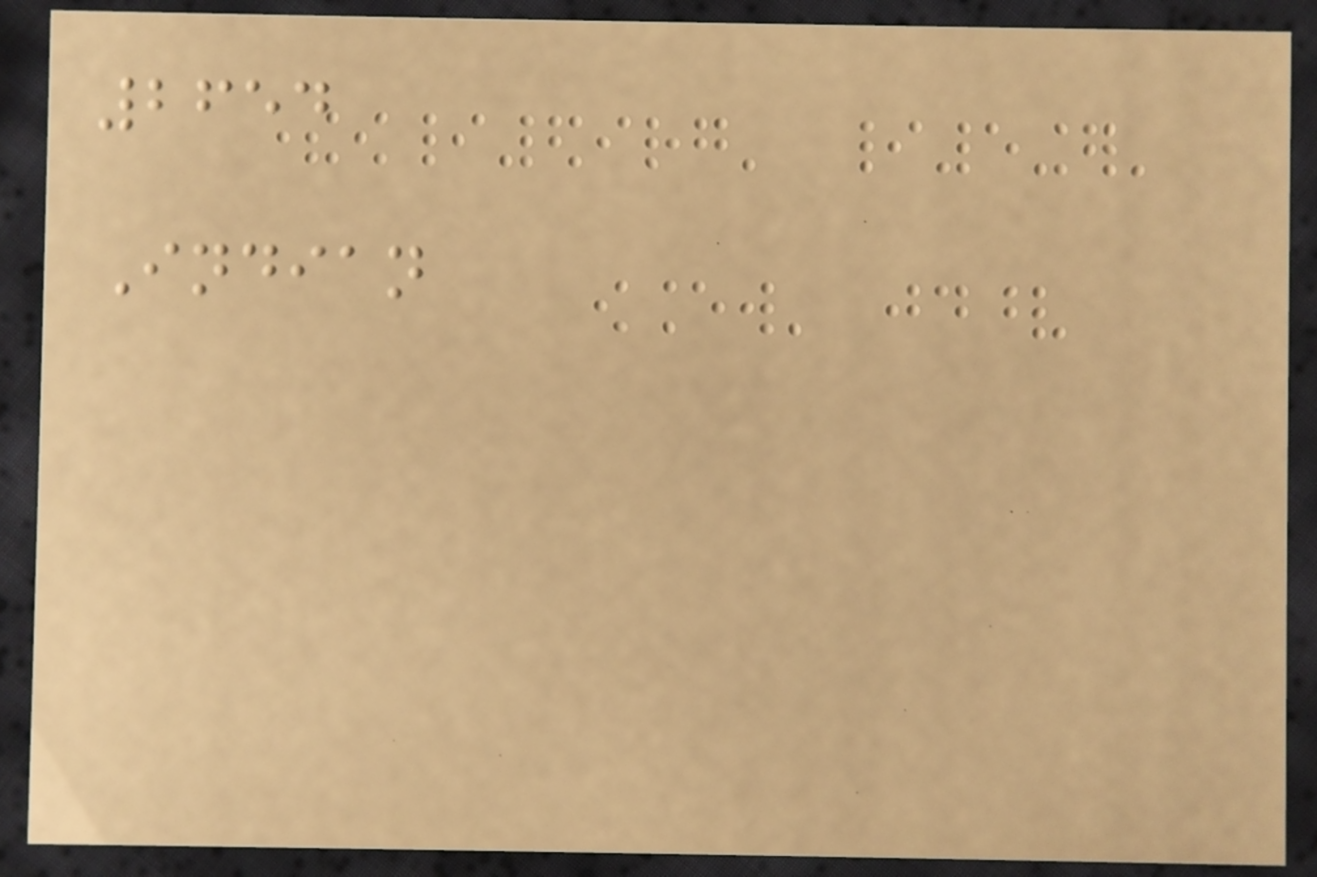2654
Indian
